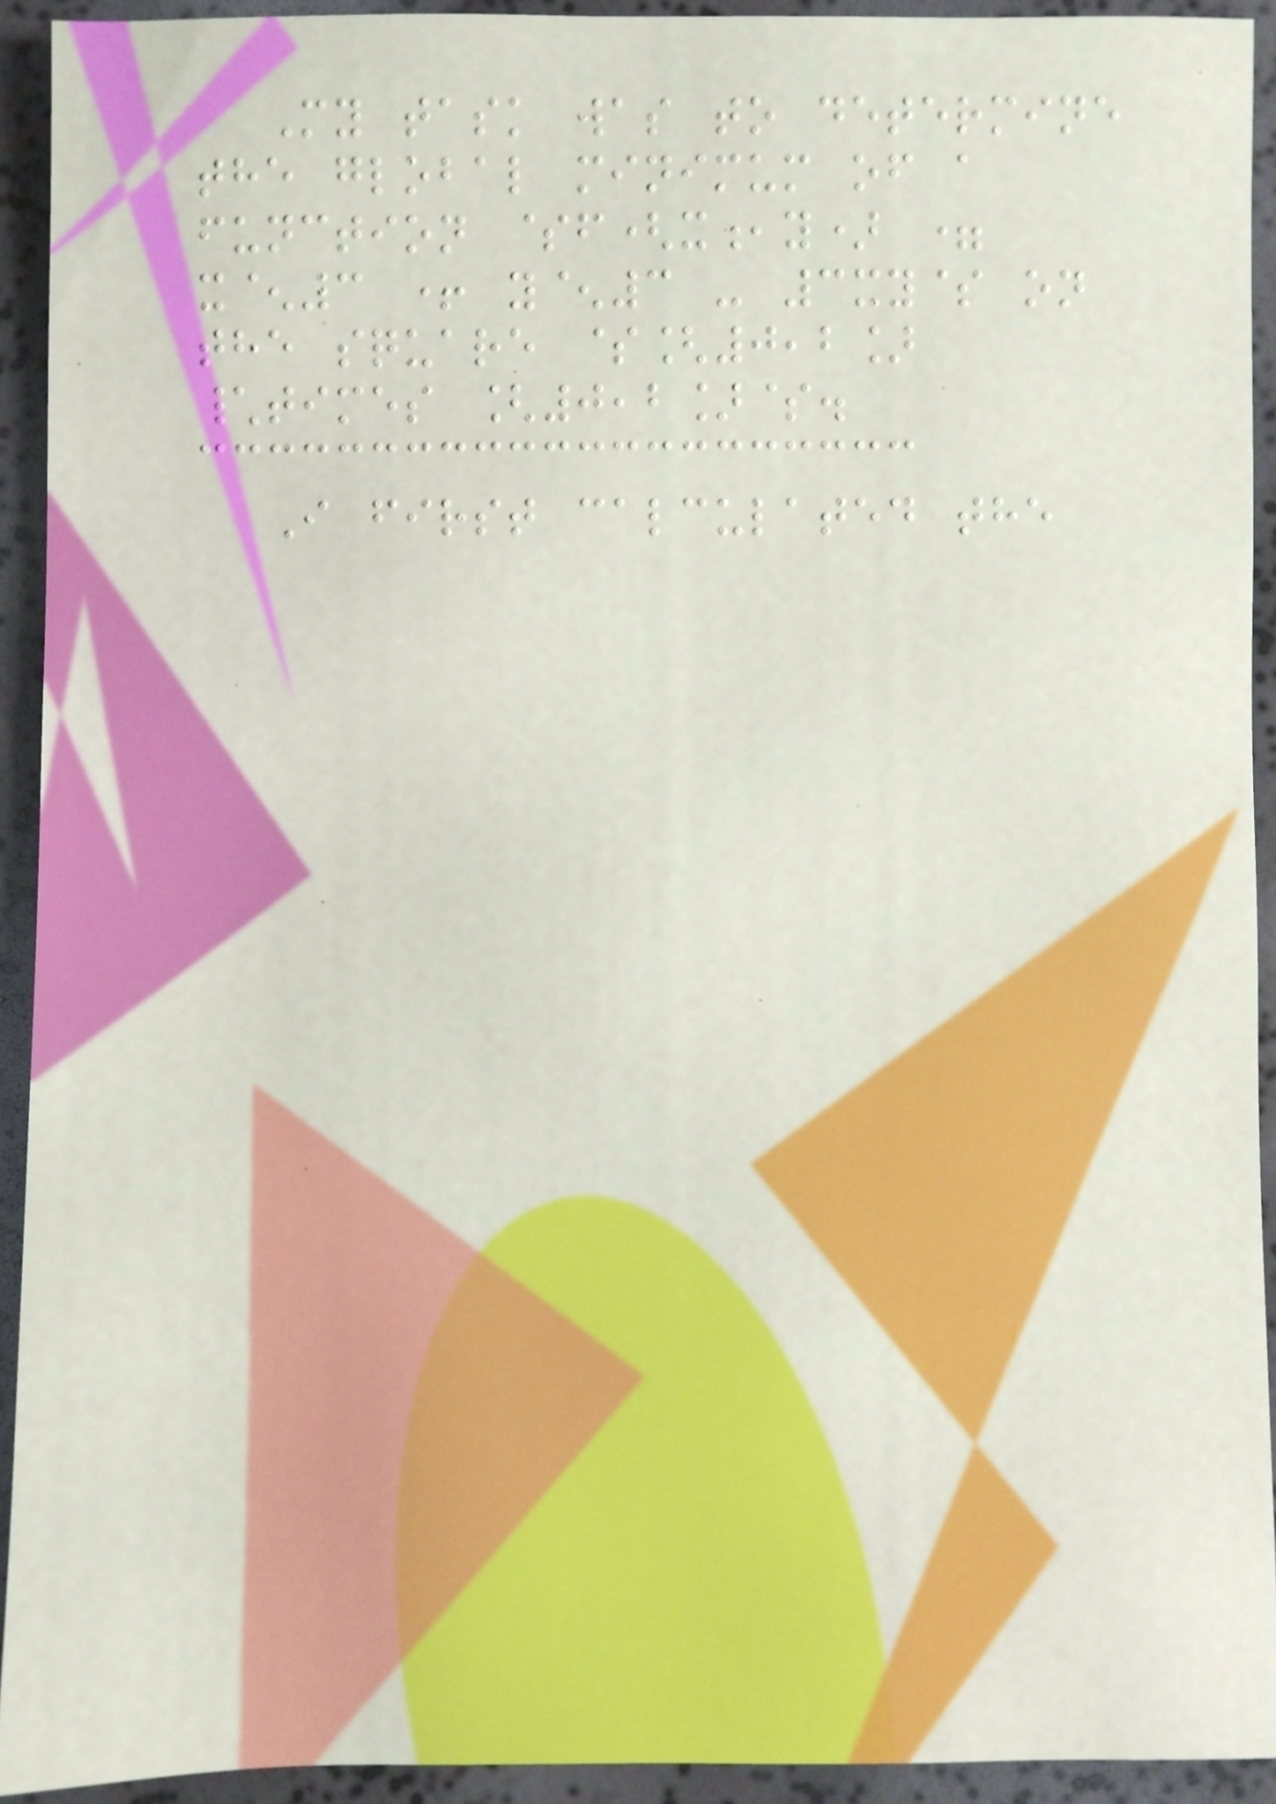My task was to determine
the global minimum of a
function $f(x,y) =
x^3 + y^3 - 3xy$ on
the square $[0,2]
\times [0,2]$.
I first calculated the
